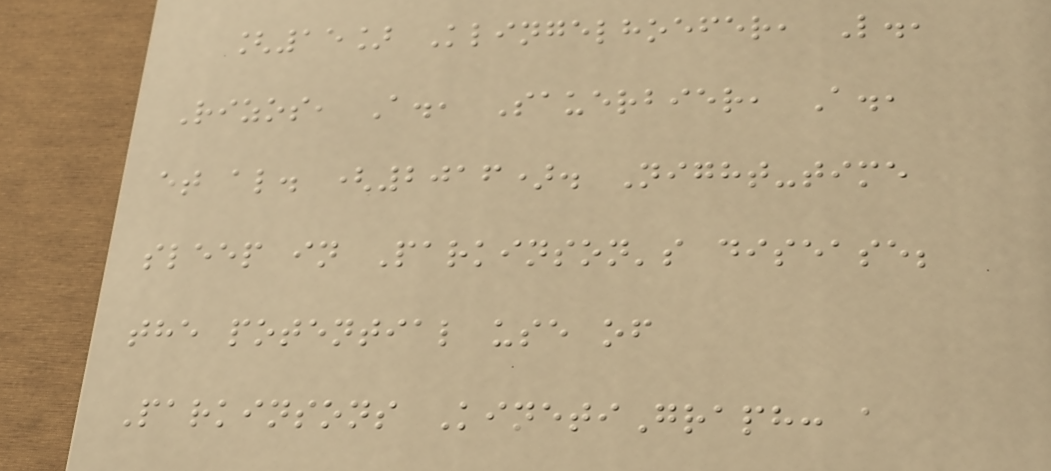[15] Klingelhoefer, L.,
Rizos, A., Sauerbier, A.,
et al. (2016). Night-time
sleep in Parkinson's disease;
the potential use of
Parkinsons KinetiGraph: a
